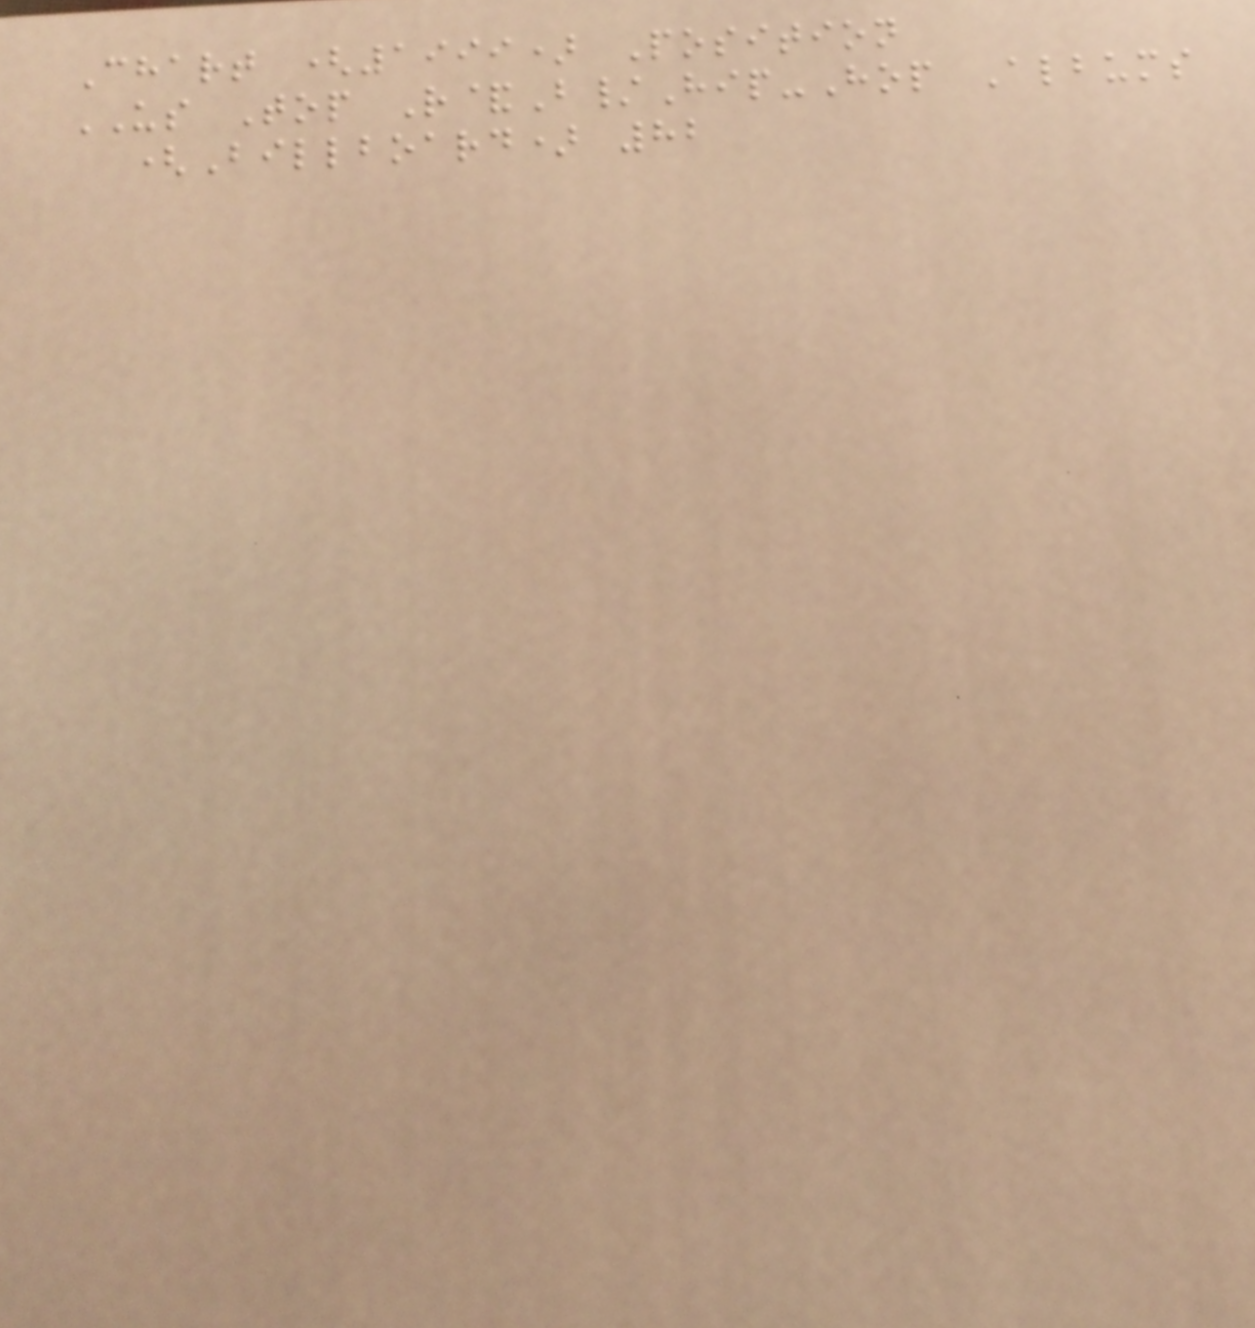Chart (1999) Position
US Top R&B/Hip-Hop Albums
(Billboard) 82
